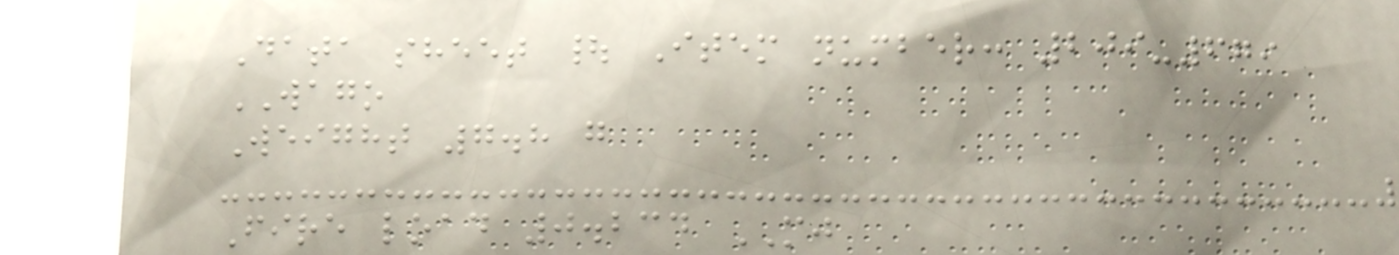Data sheet | Item number: 209-679
WAGO
Weight 7.8 g
Fire load 0.234 MJ
